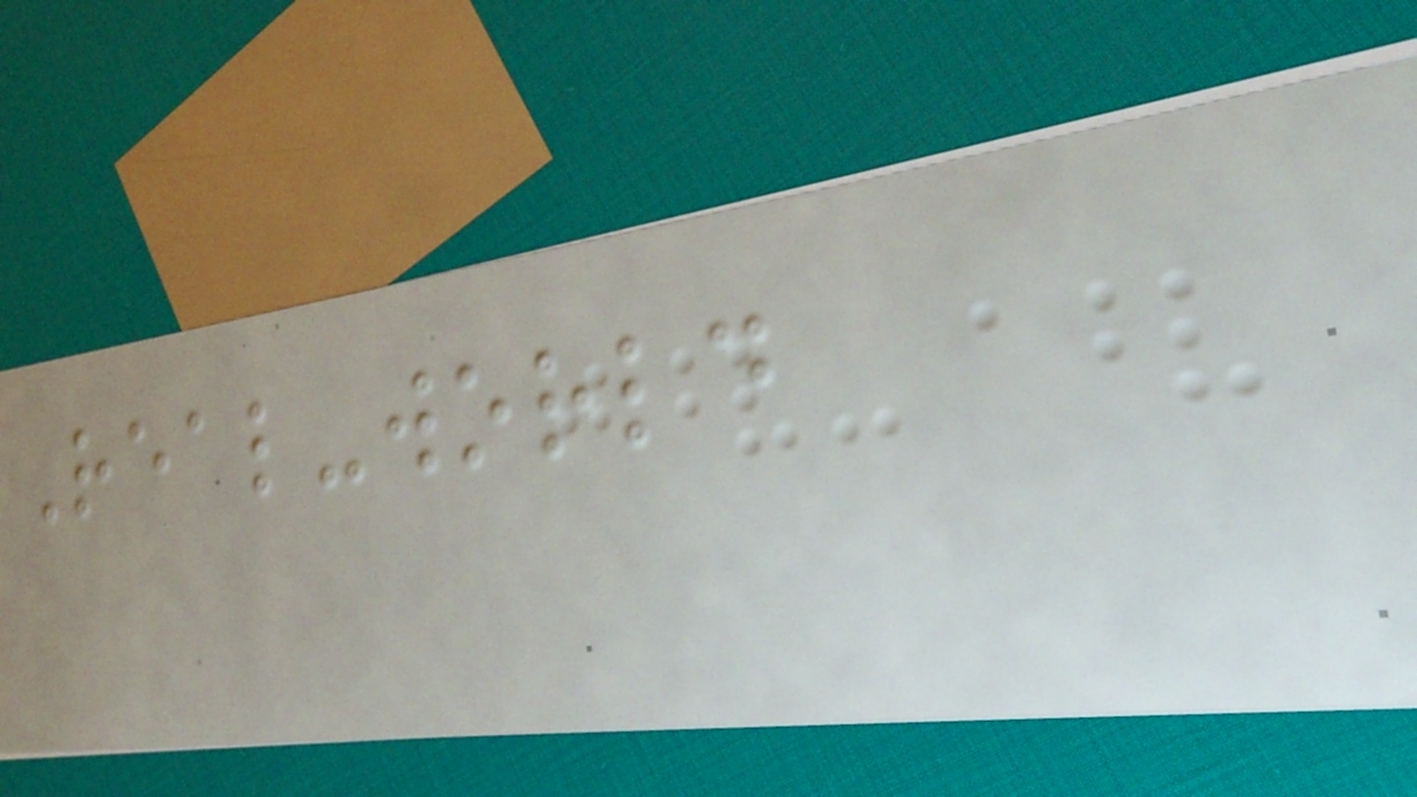Real-world
